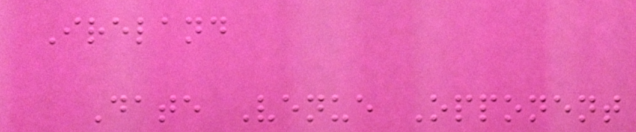Ireland
Date Venue Opponent
